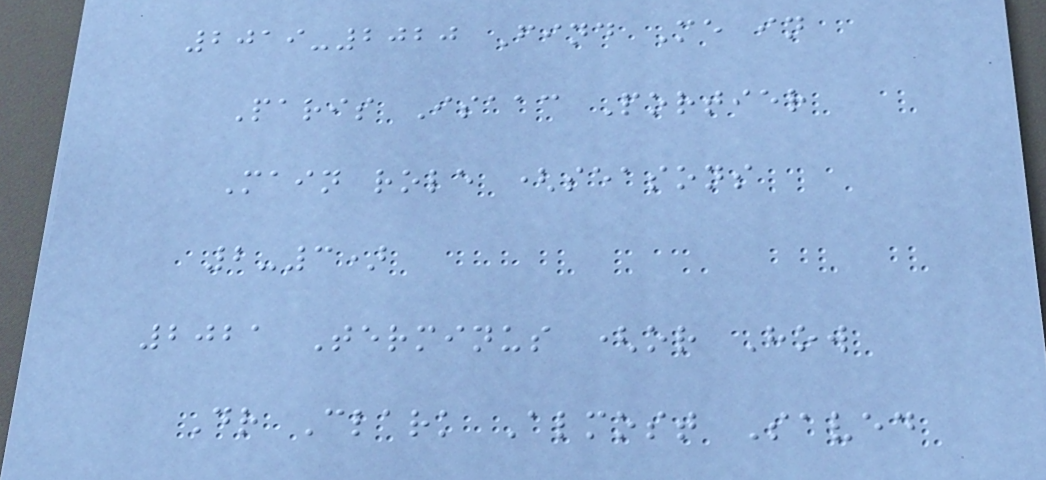2019-2020 Find Me in
Paris Isaac Portier
Main role (seasons
2-3)
2021 Terminus (or How
Dr Clark Almost Saved
